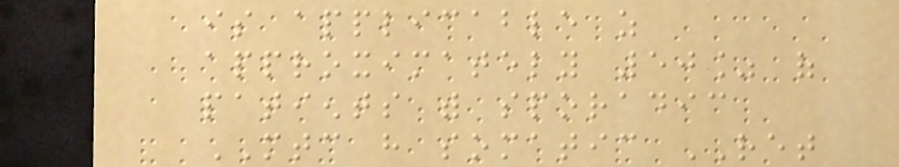is applicable as
approximately 50% of
patients with sporadic
MTC have somatic RET
